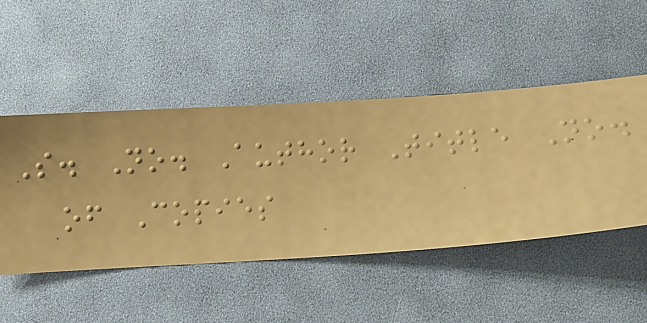S. No. Author Title No.
of Copies
